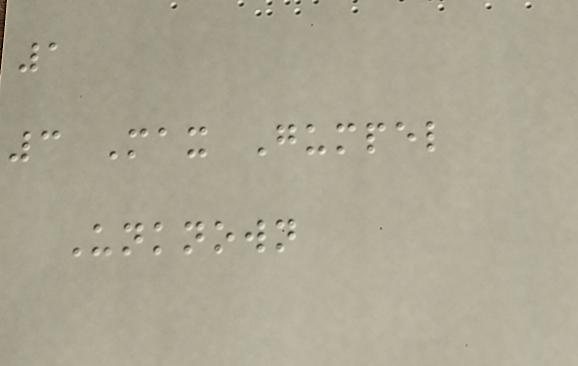1
3 Max Gumpel
Unknown
